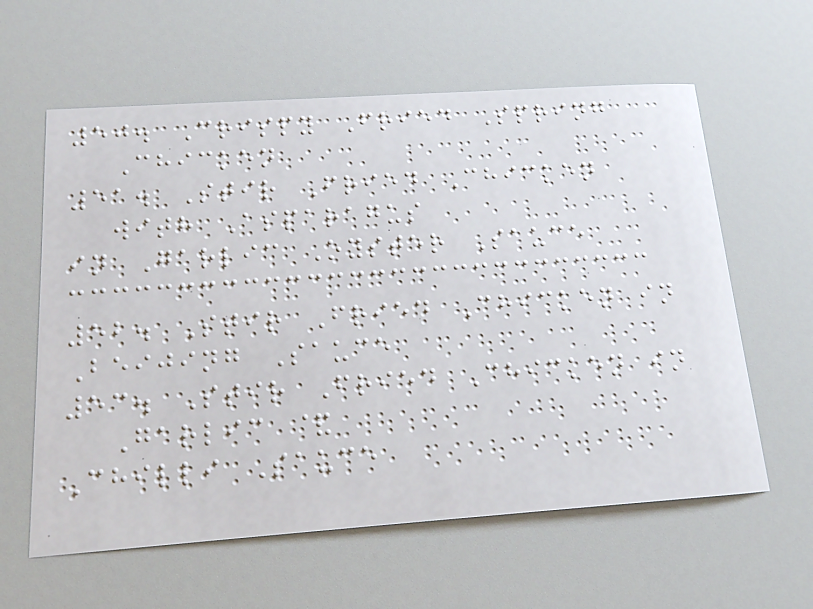50. Crispy Fried Spring
Chicken
51. Stir Fried Chicken
with Asparagus
in Garlic Oyster Sauce
52. Stir Fried Chicken in
Beijing Sauce
53. Stir Fried Chicken in
Garlic &
Chilli Sauce
